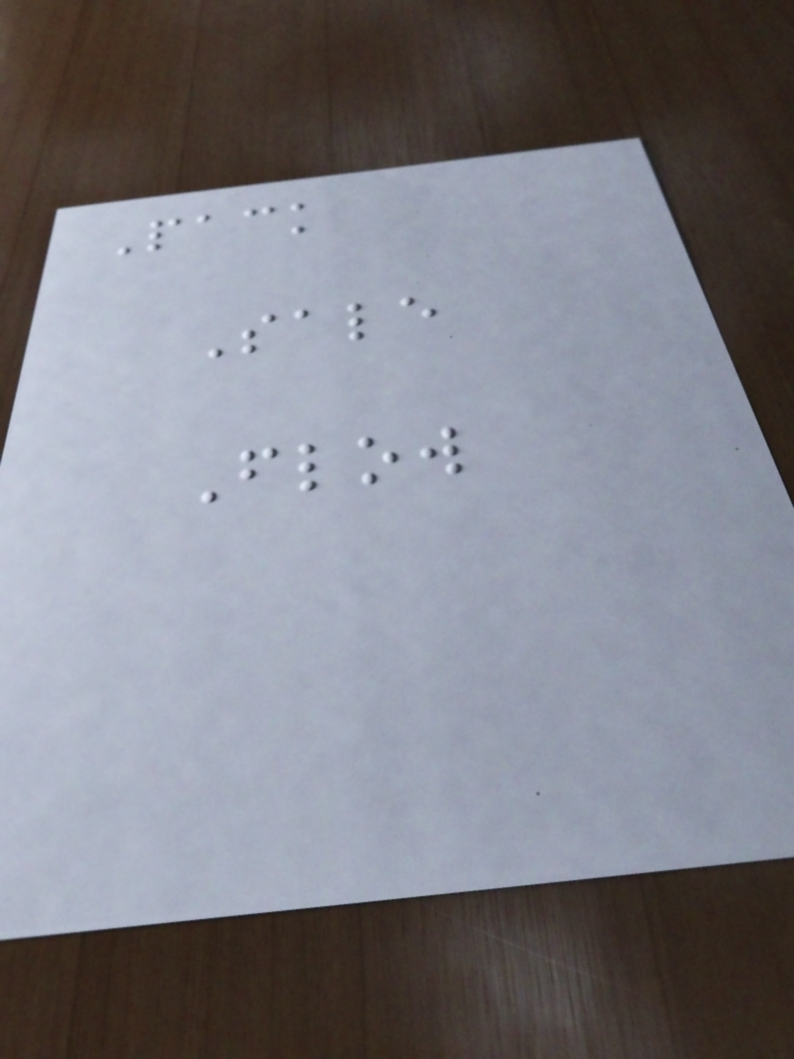Pack
Sale
Flow
